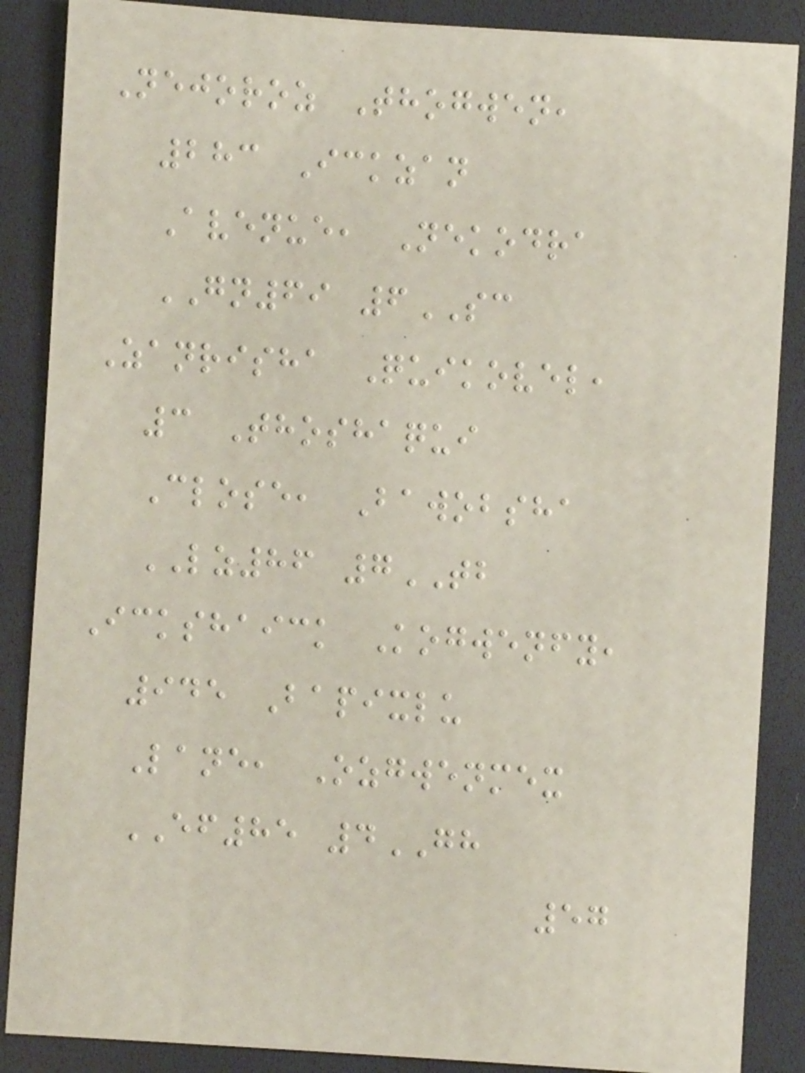Nejoroz Thogwen,
283 Ickzan
Avenue, Nekodra
GN69 6SC
Zanrisha Quikovel,
3 Thoshaqui
Close, Bawobsha
LZ86 7TB
Ickshaick Kogwenfy,
945 Bapixlu
Lane, Ozgwenmex
EF85 4GH
57
